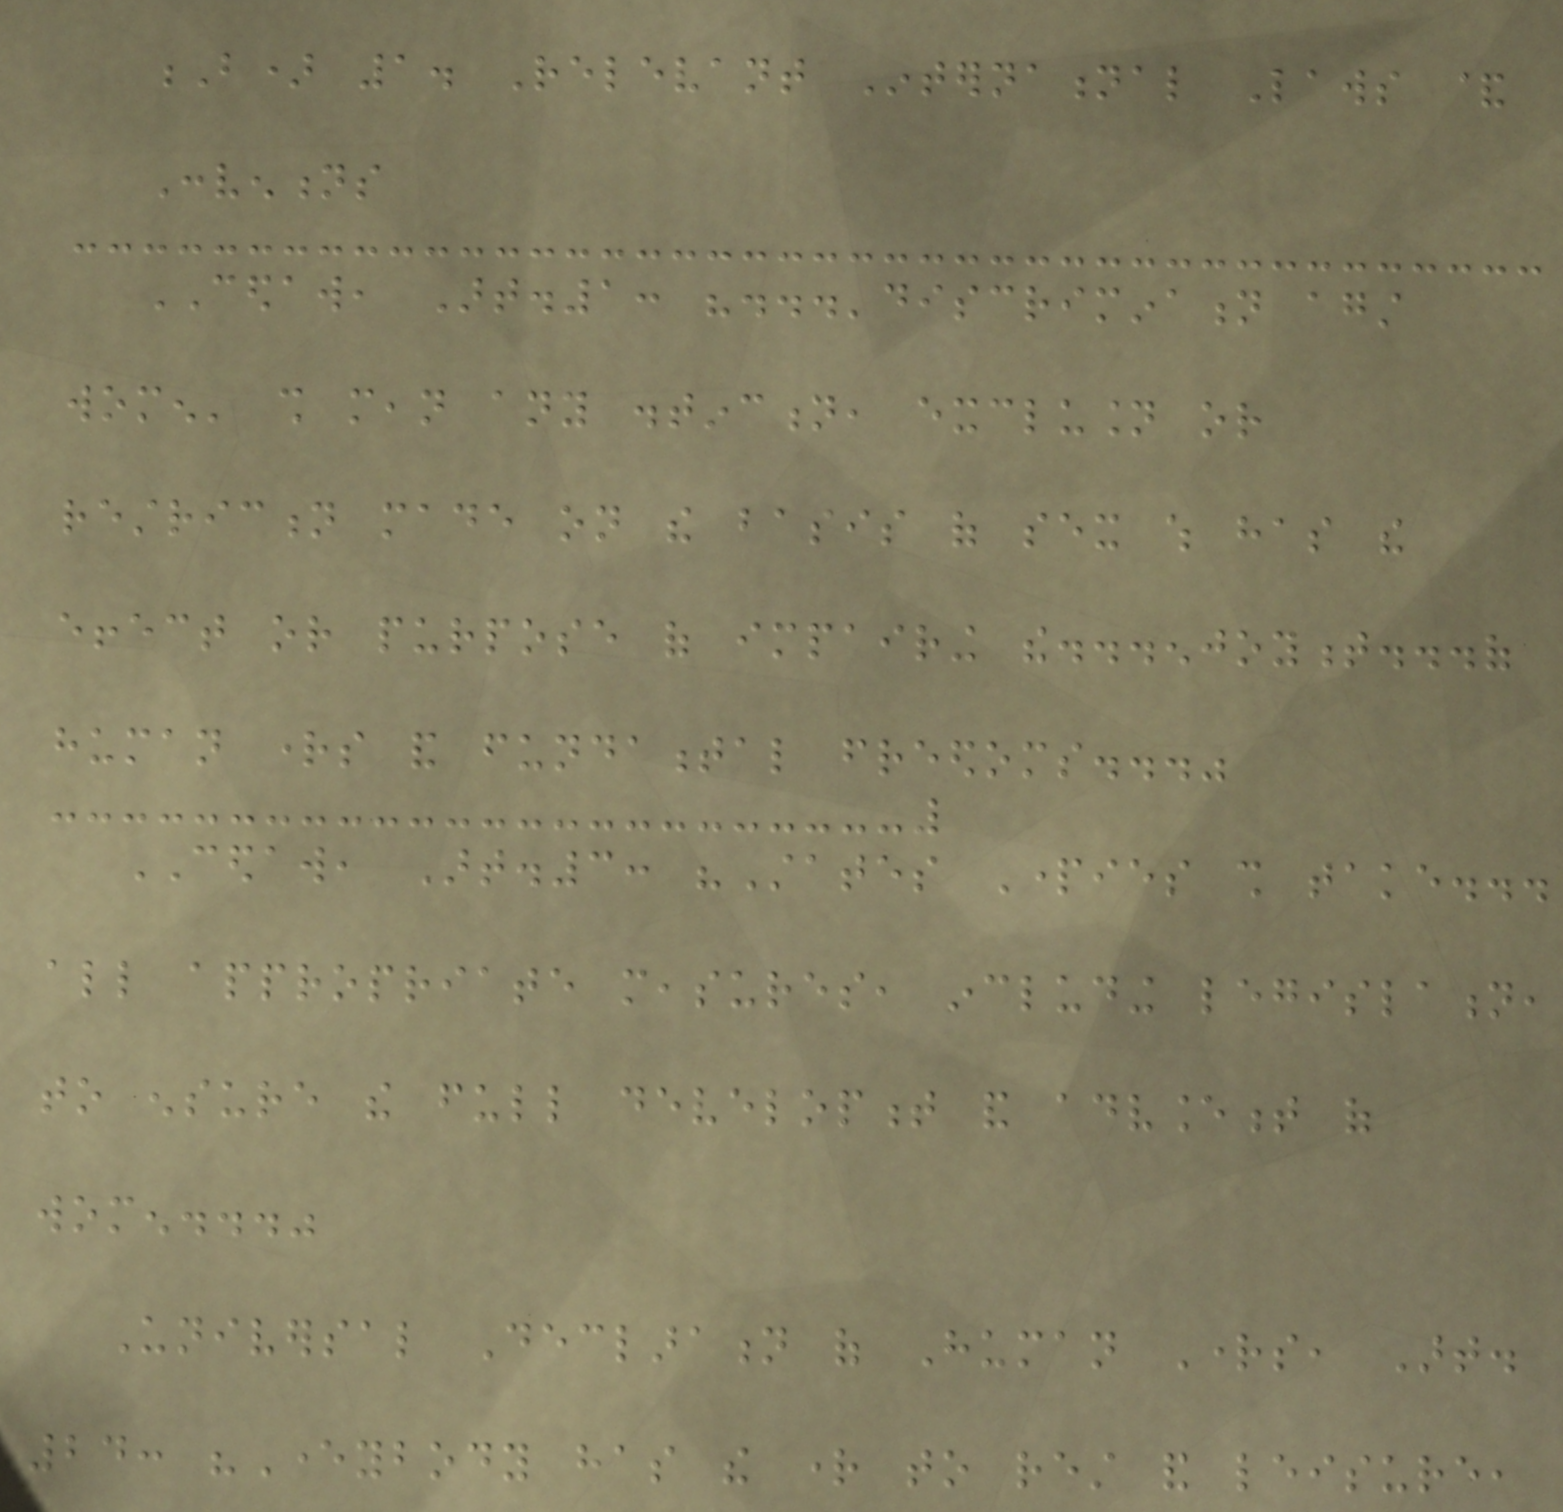B) 1. Relevant International Laws &
Conventions
CEDAW, Art.1: "...'discrimination against
women' shall mean any distinction, exclusion or
restriction made on the basis of sex which has the
effect or purpose of impairing the...enjoyment...of
human rights and fundamental freedoms..."
CEDAW, Art.3: "States Parties shall take...
all appropriate measures, including legislation,
to ensure the full development and advancement of
women..."
Universal Declaration of Human Rights, Art.
24: "Everybody has the right to rest and leisure,
